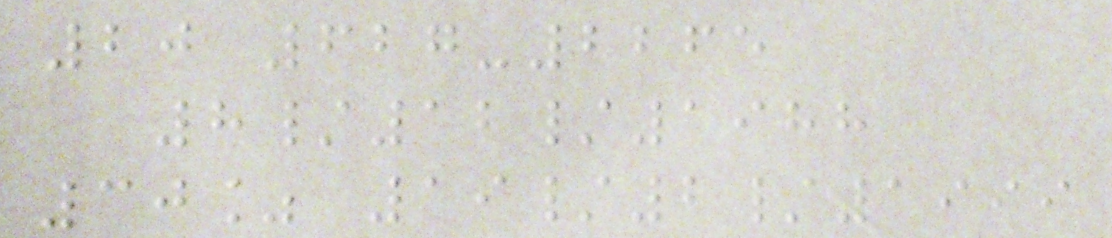20 627-2265
8/12/1988
30% 19/2/1999
